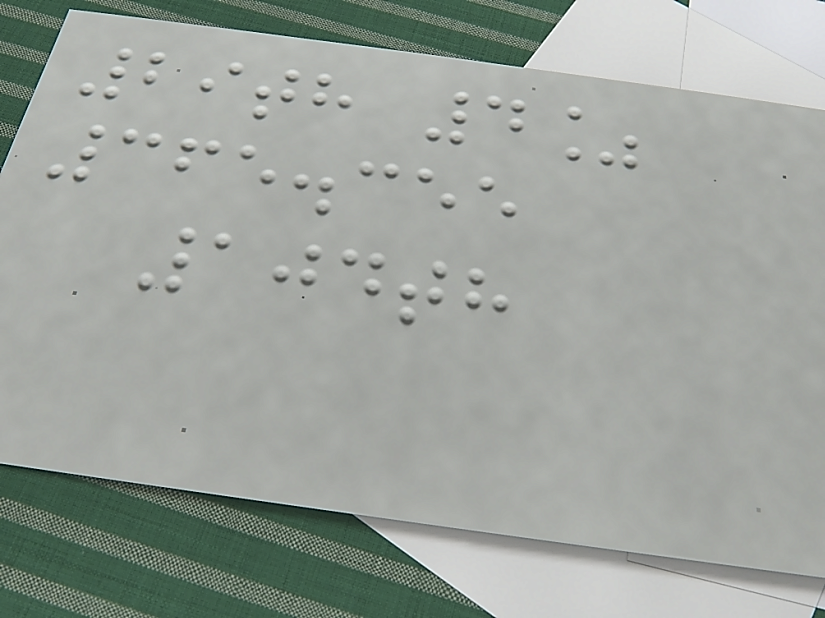29th 4%
365.355
104th
